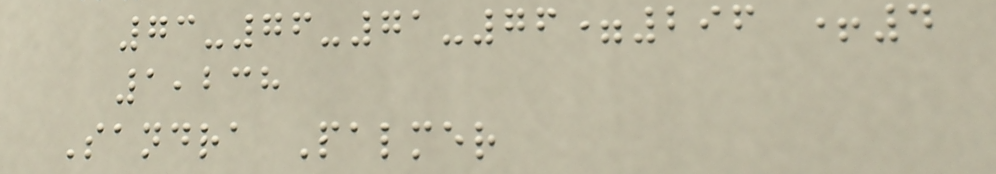73-76-71-76=296 +4
1,238
Sandra Palmer
